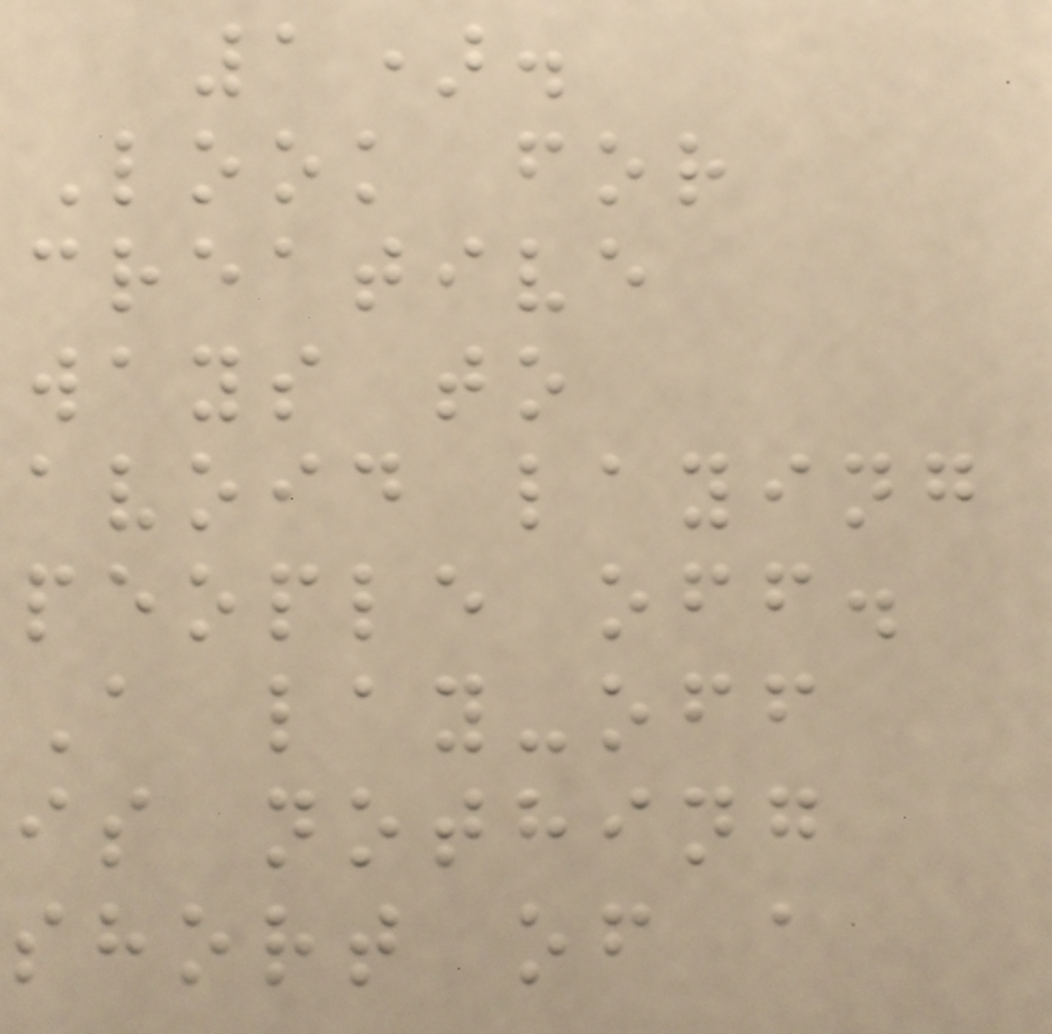1).
Look for
creative
ways to
avoid laying
people off.
A lay-off
is nothing
short of a
